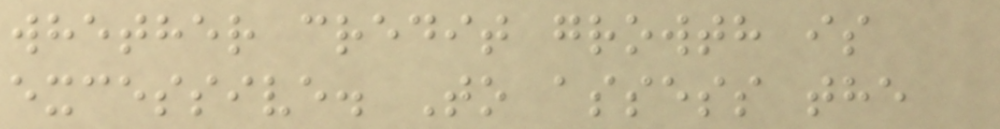whether credit growth is
excessive. To assess the
